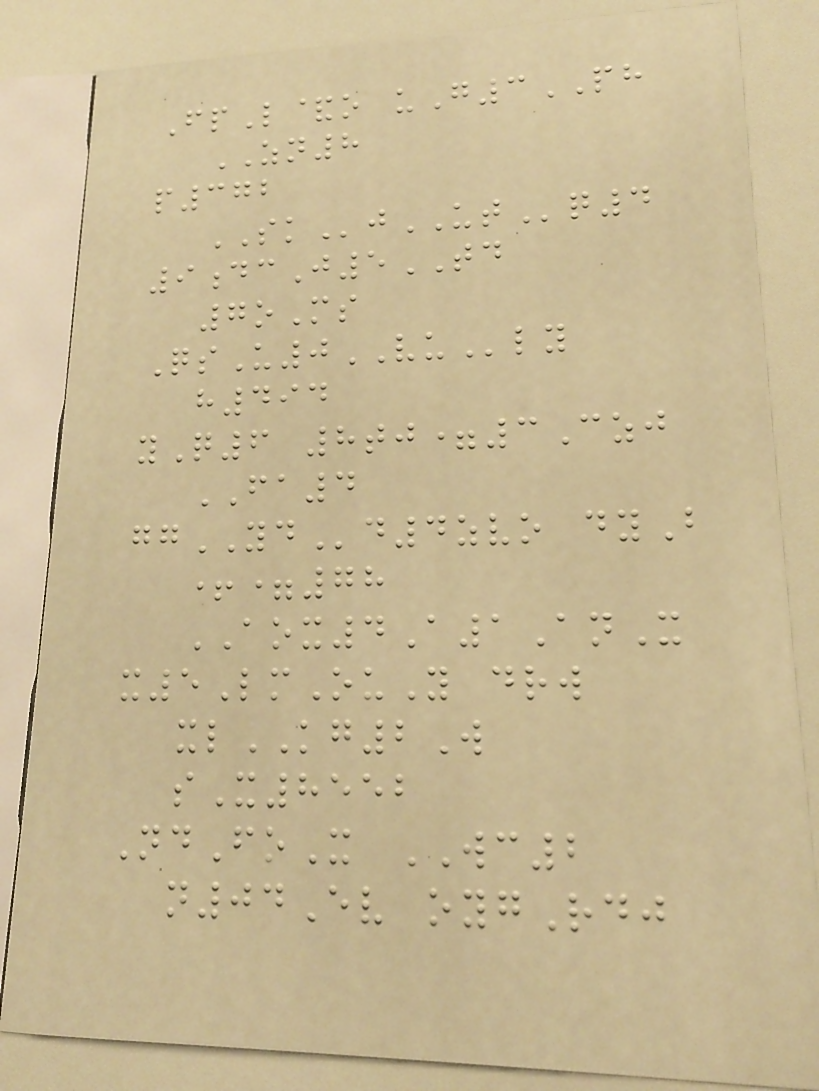FpL&o uG3PH
ZN8
p372
SKjUTq4
9dcJ5TD
7oMs
QsU0VUly
h494
yQ6 8tj=3Czj
FA4
ggYDd4zvo dyB
+=78
AOX4A1AnX
x5LmOuY drw
xlKG2W
sX8552
NdFoX WC2
n04Ev oygRdj
